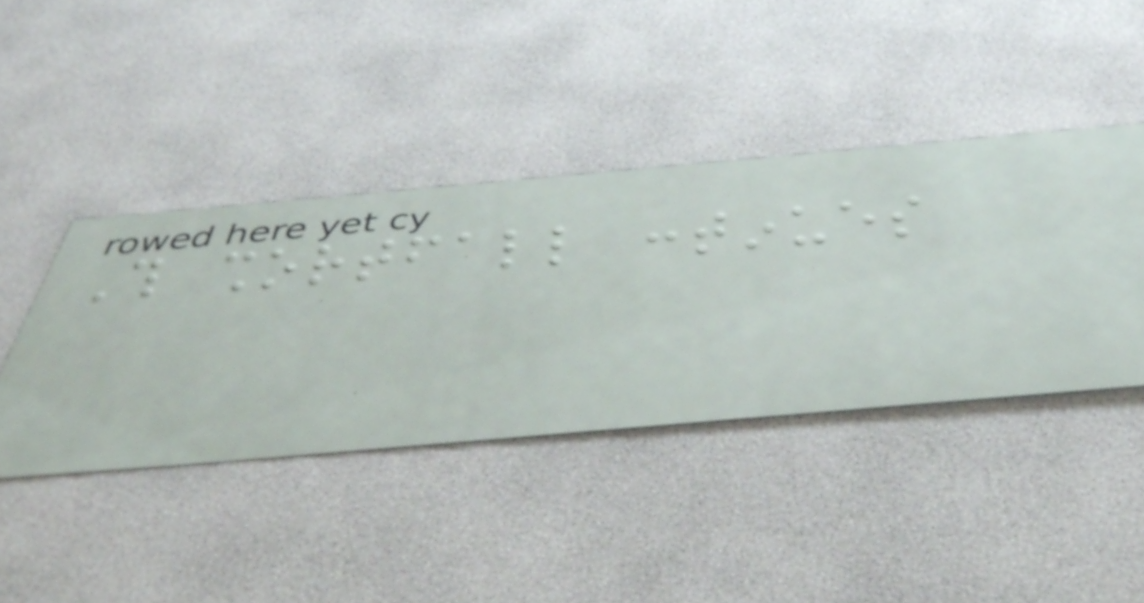This shortfall continues
